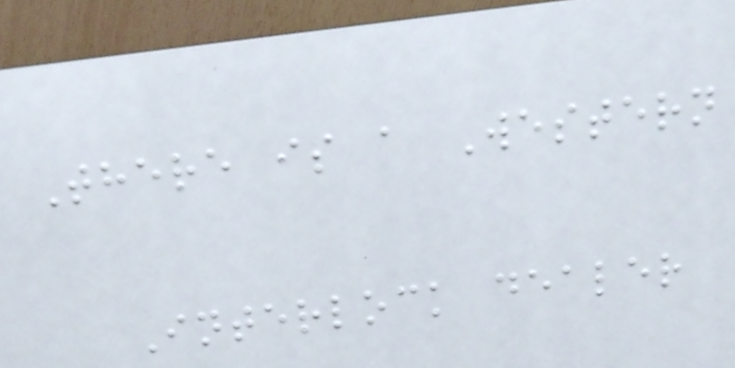There is a Western
Interlock dealer
